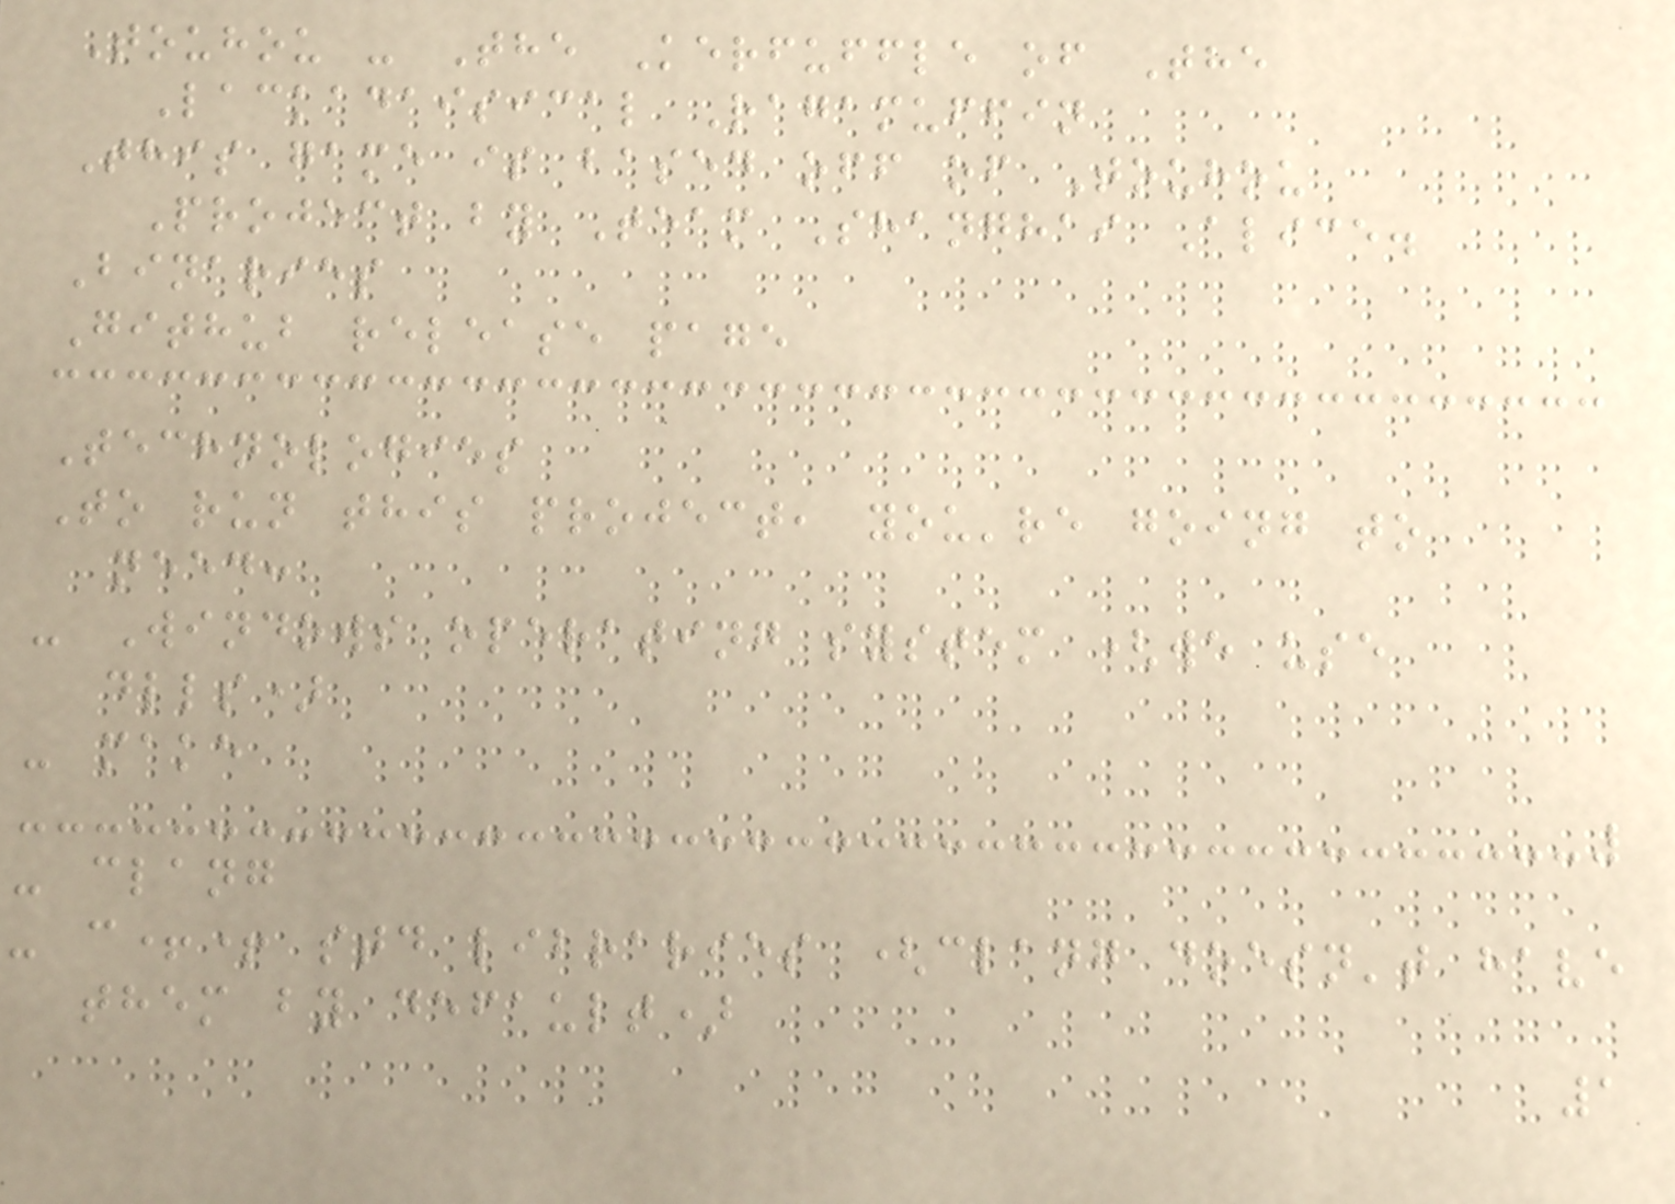Touhou - The Kerfuffle of The
Lackadaisical Ragamuffin
This game is based off of Touhou
Project by Team Shanghai Alice.
Binaries
Github release page
Technologies
To run this project, you're going to
need:
- Windows operating system (we use
dlls)
- make
- clang
- c++ std libraries (clang doesn't have
them by default)
1
